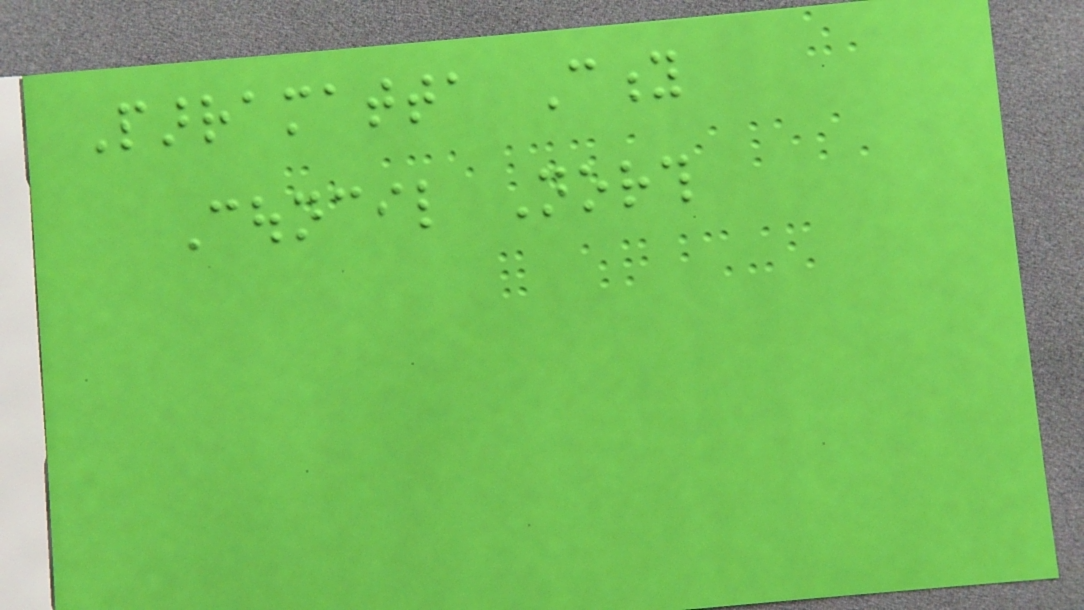Parramatta City
Council North
